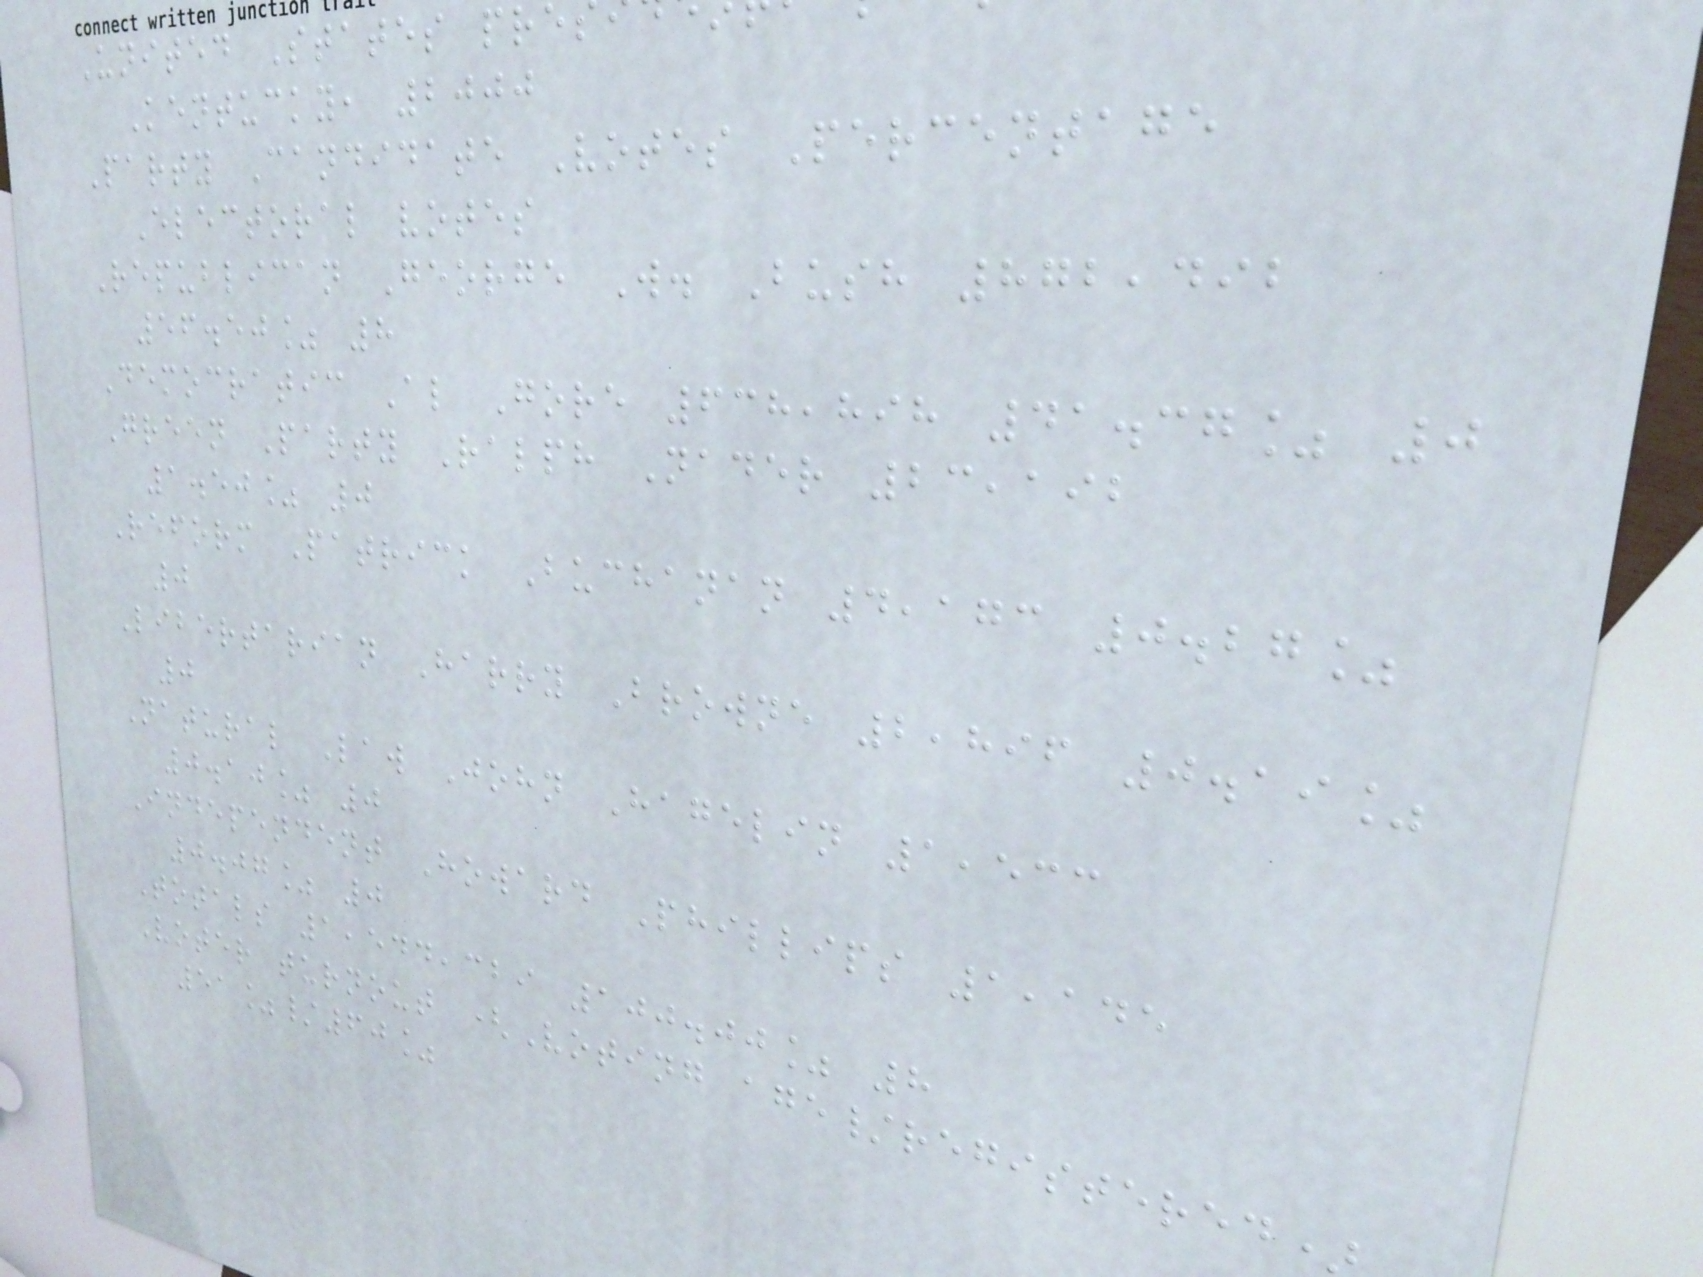United States pre
Kentucky, 2000
Party Candidate Votes Percentage
Electoral votes
Republican George W. Bush 872,492
56.50% 8
Democratic Al Gore 638,898 41.37% 0
Green Party Ralph Nader 23,192
1.50% 0
Reform Patrick Buchanan 4,173 0.27%
0
Libertarian Harry Browne 2,896 0.19%
0
Natural Law John Hagelin 1,533
0.10% 0
Independent Howard Phillips 1,145
0.07% 0
Totals 1,544,329 100.00% 8
Voter turnout (Voting age/registered
51%/60%
